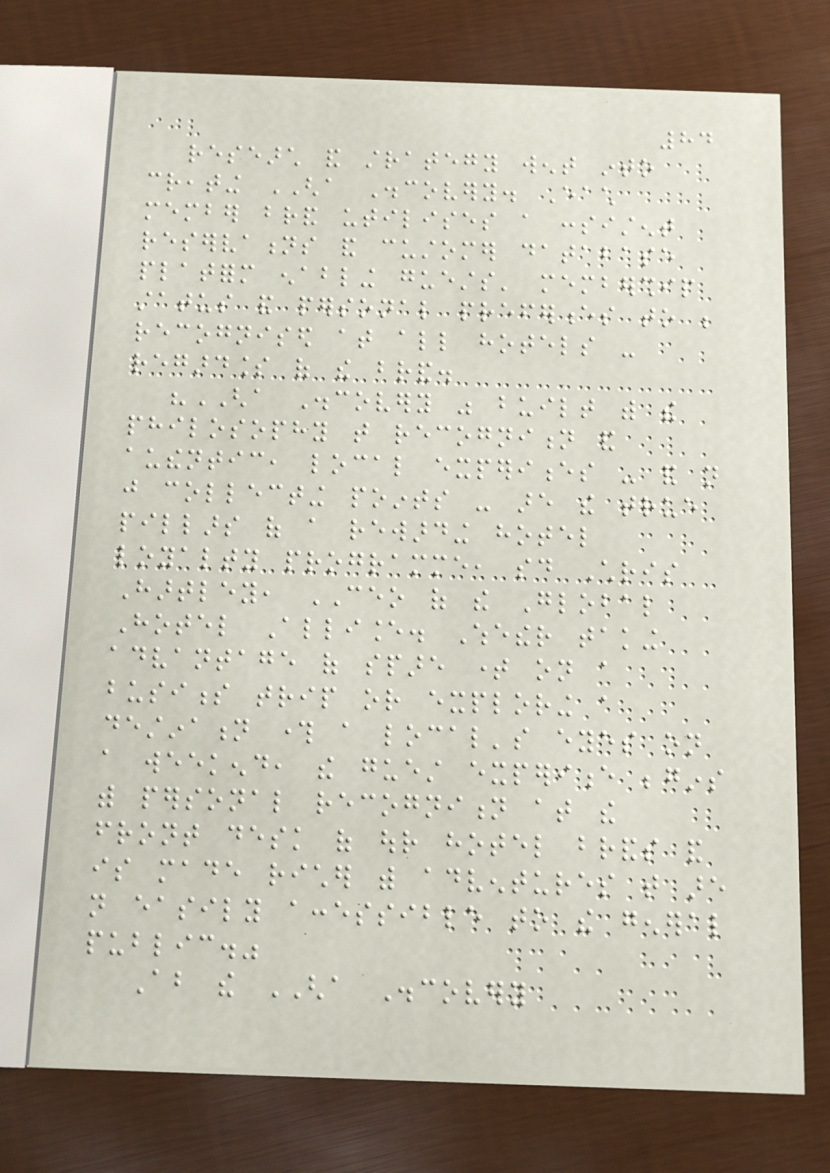84
research and strategy went into
creating GHA Discovery. Each
member brand utilises a consistent
reservations and customer database
platform enabling guests' membership
status and personal preferences to be
recognised at all hotels -
regardless of the brand.
"GHA Discovery was built with the
philosophy that recognition and
authentic, local experiences - and not
just collecting points - are the true
pillars of a rewarding hotel
loyalty programme, said Chris
Hartley, CEO of the Global
Hotel Alliance. Whether taking
advantage of spare time on a
business trip or exploring a
destination through a local's eyes on
a weekend, the guest experience begins
with personal recognition at the
front desk of our hotel brands and
is made richer with adventures that are
not easily accessible to the general
public."
About the GHA Discovery
